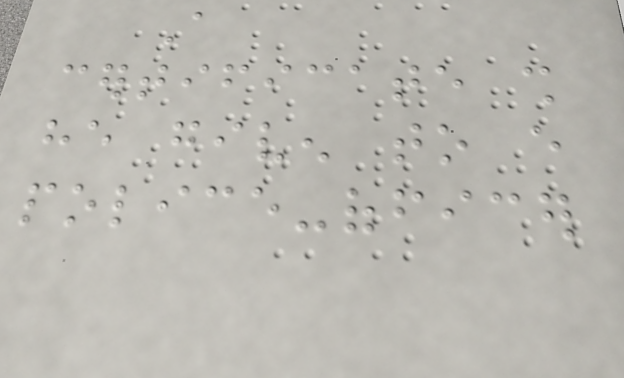A
certificate shall
he given to every
police-officer
